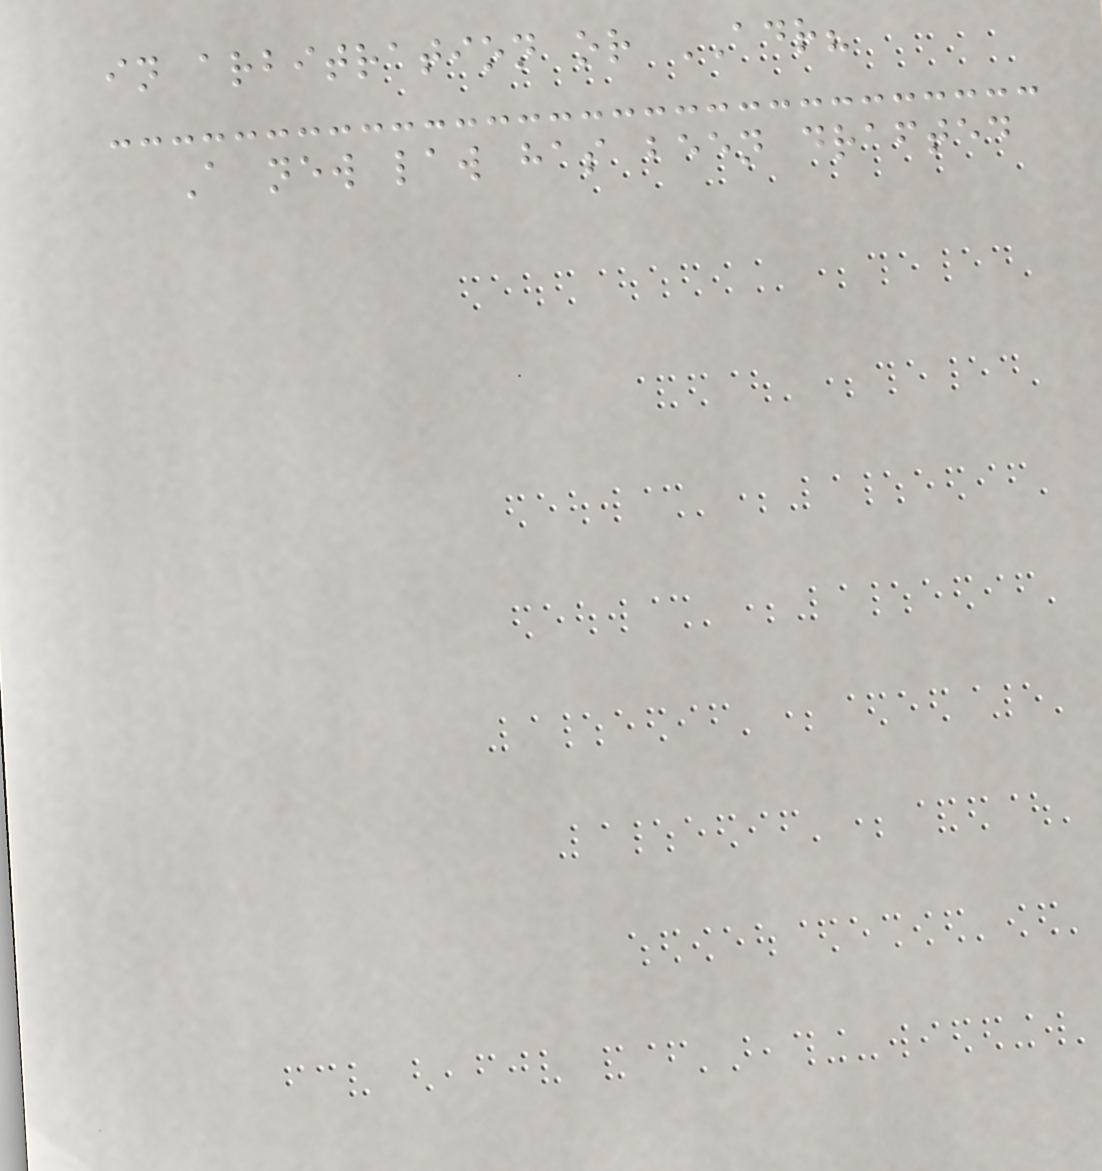in arbitration or ADR?
A new law has been drafted
